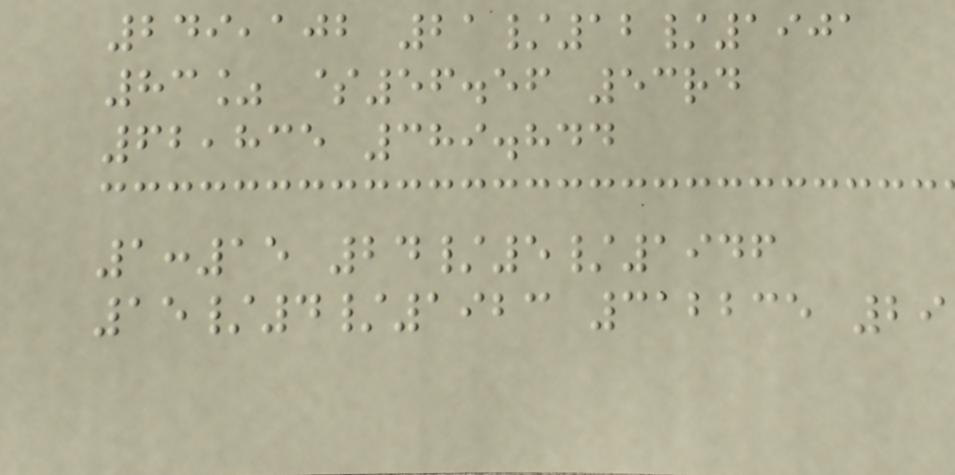249,102 21/12/1901
83% $56.56 53rd
62,835 389.844
1:15 24/5/1946
15/4/1923 312235 29
